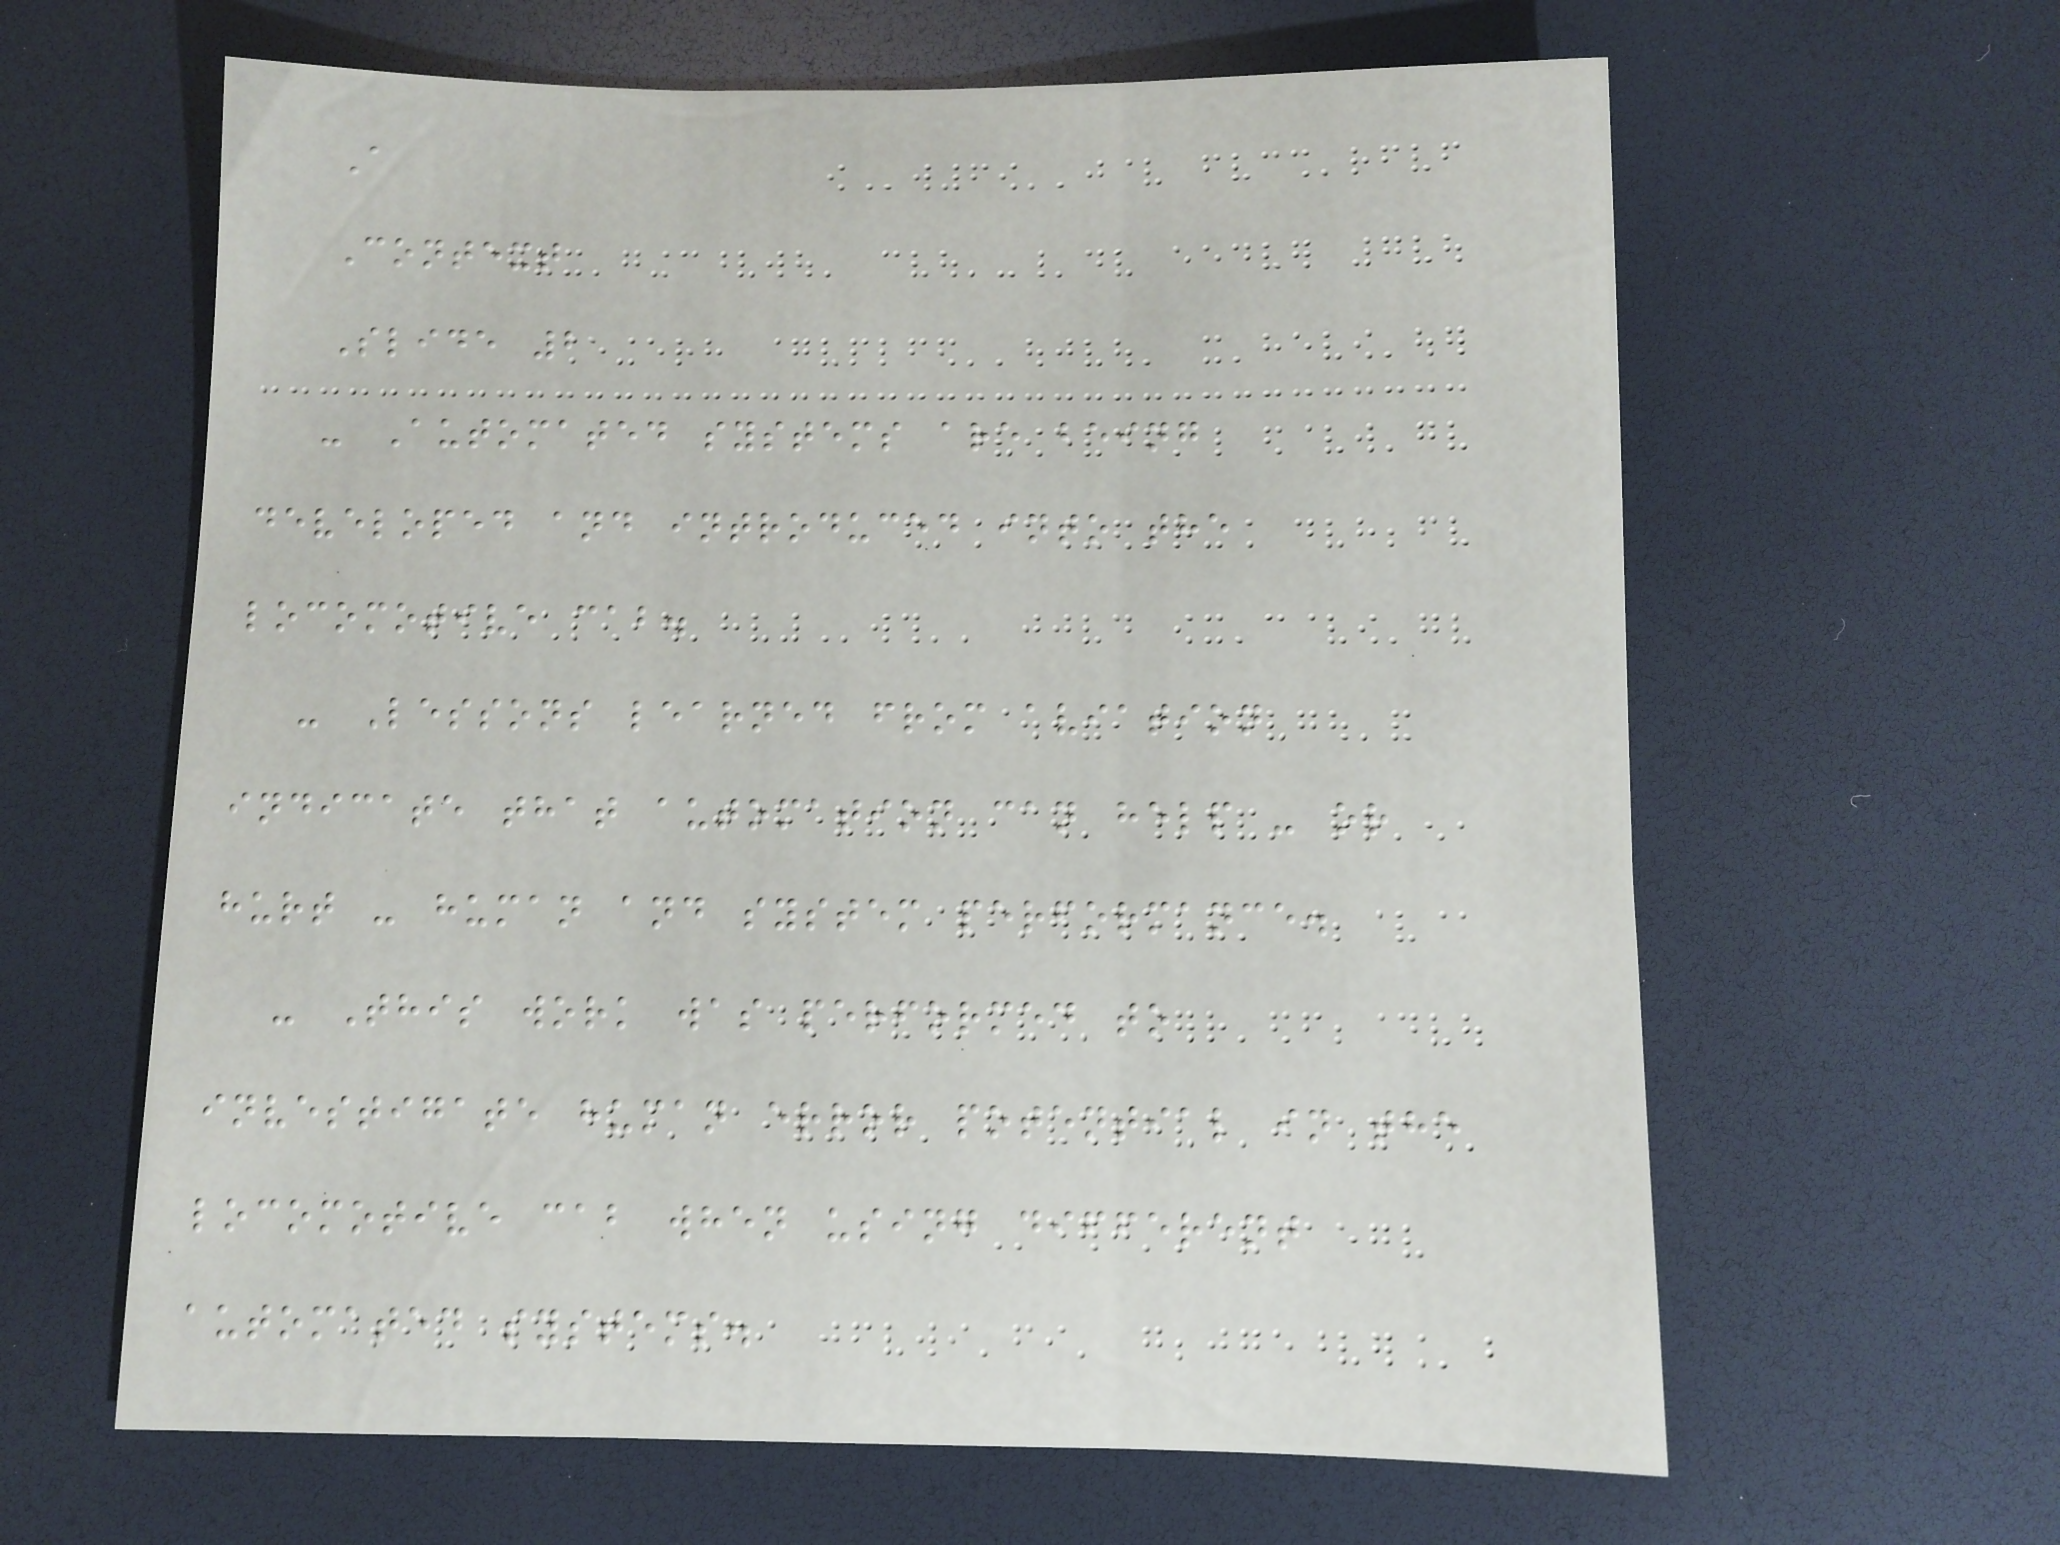A
Context
Slide 2
- Automated systems are being
developed and introduced into the
locomotive cab.
- Lessons learned from aviation
indicate that automation can help - or
hurt - human and system performance.
- This work was performed to
investigate human error potential in the
locomotive cab when using different
automated systems.
